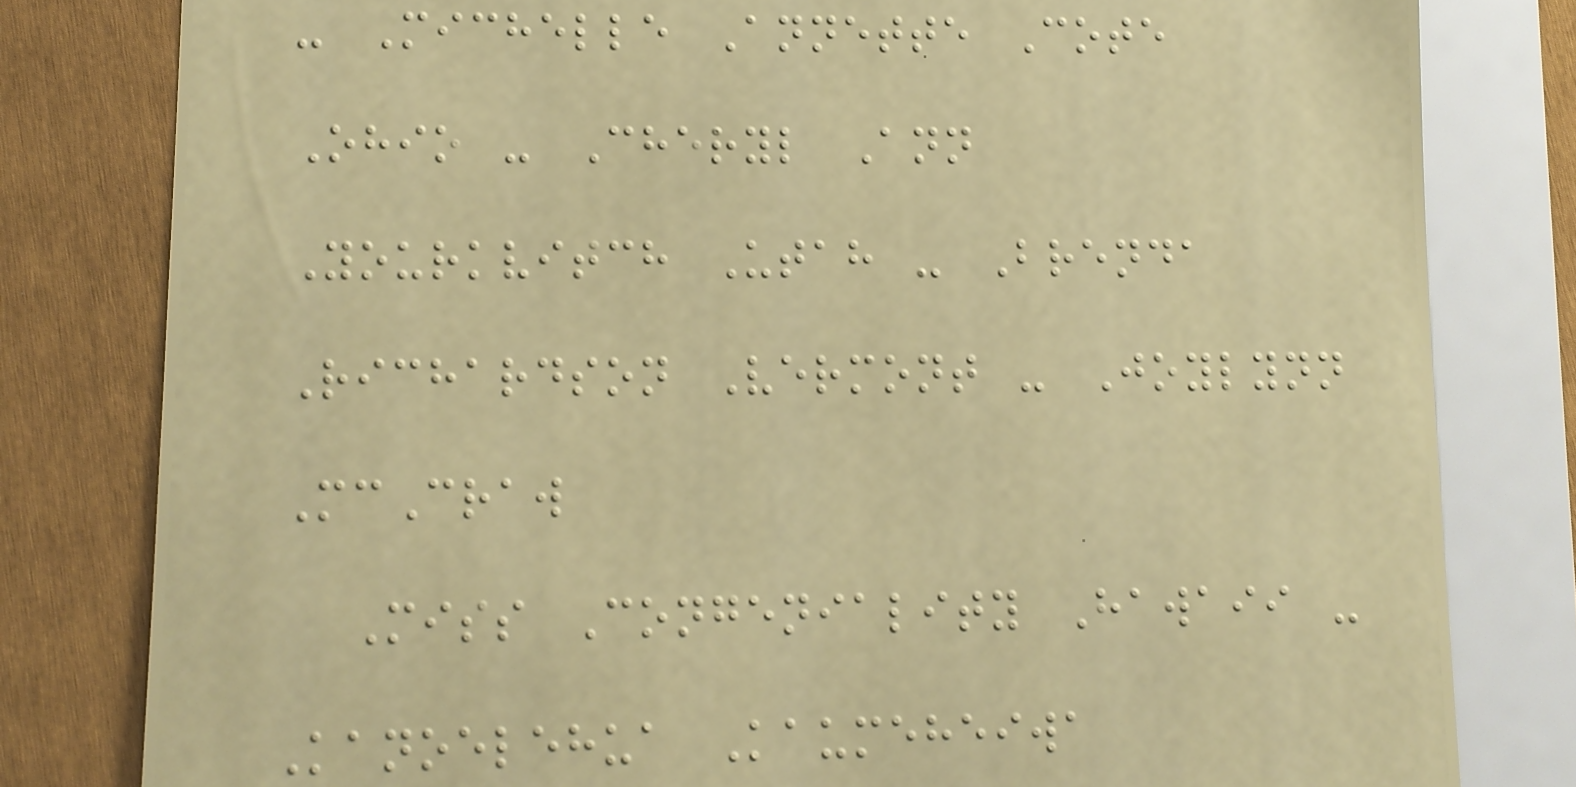- Michelle Annette Cote
Ohio - Cheryl Ann
Yourkvitch Utah - Brenda
Richardson Vermont - Joylynn
McCraw
Miss Congeniality Hawaii -
Kanoelehua Kaumeheiwa
